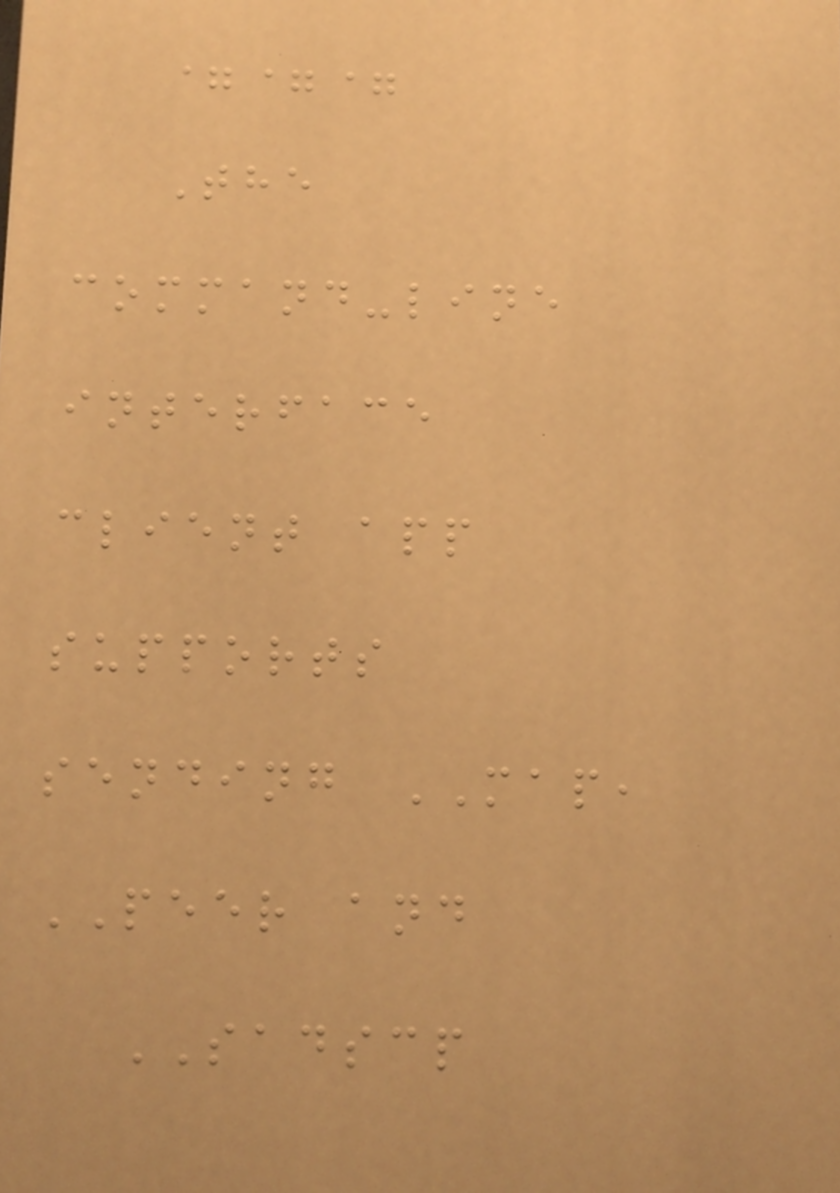===
The
command-line
interface
client app
supports
sending MAP,
PEER and
SADSCP
